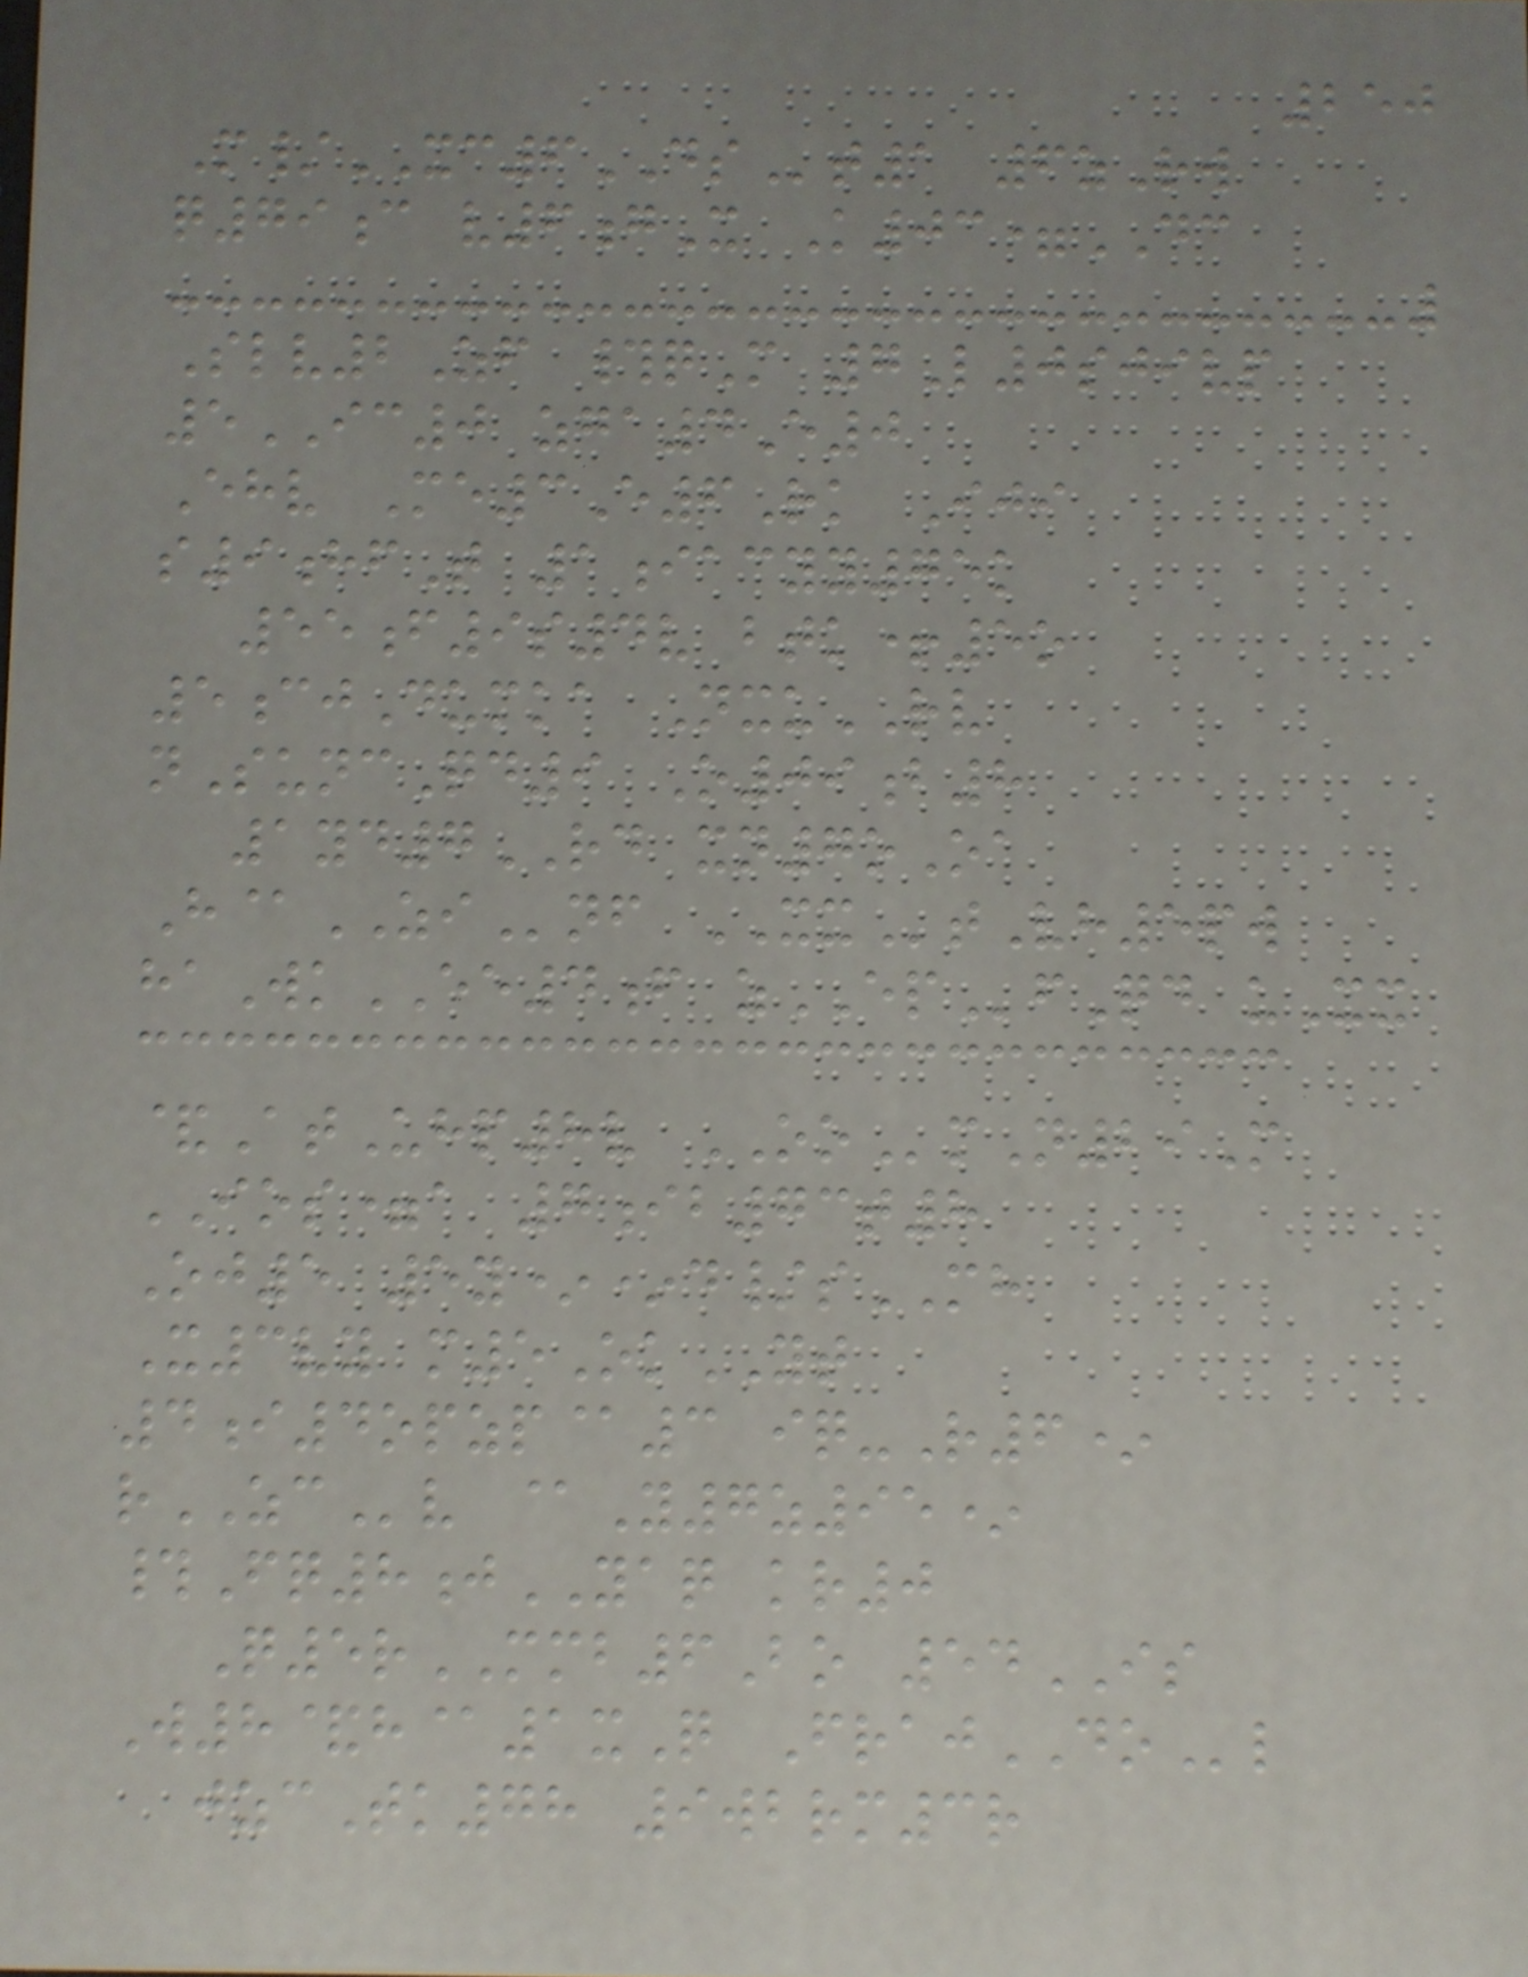250
M/XC6DSt1 6zRw
q79c v6gX K03=DC
Slv2Zf #qM 7L0sjivp
5IC0 zga4E0
Ehv Me3E6Rk Iji
s9hfT 1iacyy75k
55f9s4v btk+5o
5cjDumka NxuRV
nSuncQd9 O09b8
1yd7RD xn7oOa
H@ZInf XXtVh5pw
haWkEE4f zEPfQd uXx
&AtUhp8v OOmN29M
IOS=a 7ib73t8
Oj5 5y**d/sMH
X3vy m5OkYT
4i4opzp@3 iq-R6*
rZCv @Y7z95*
#Fq8jYAQ kr0
Q5rMMB6Bo 54IS
W8&h@1xQ FrajDOl
jzcTk78 9wbrm3r
